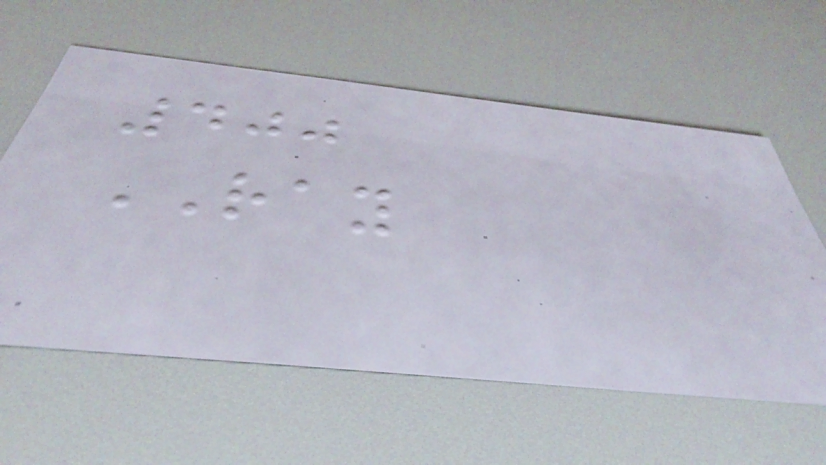400
RAY
